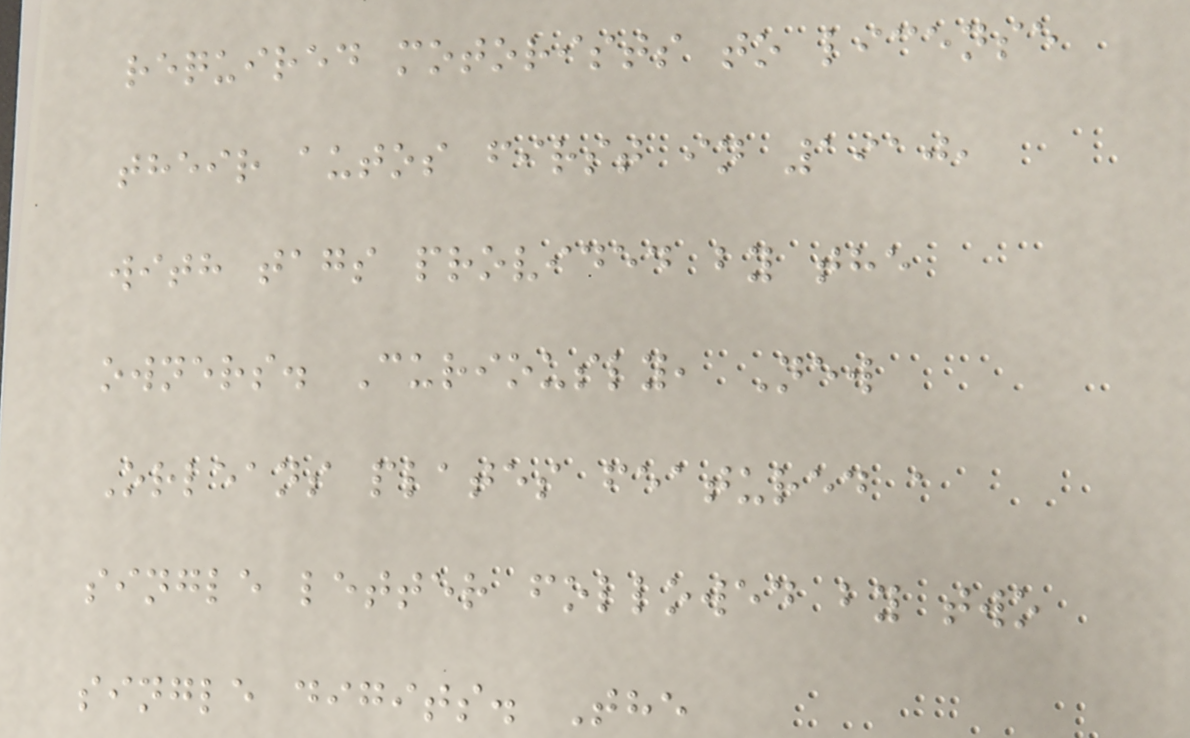required motorists to license
their autos first in 1910,
with tags provided by the
owners. Curiously, New
Orleans plates featured a
single letter followed by two
single digits. The
